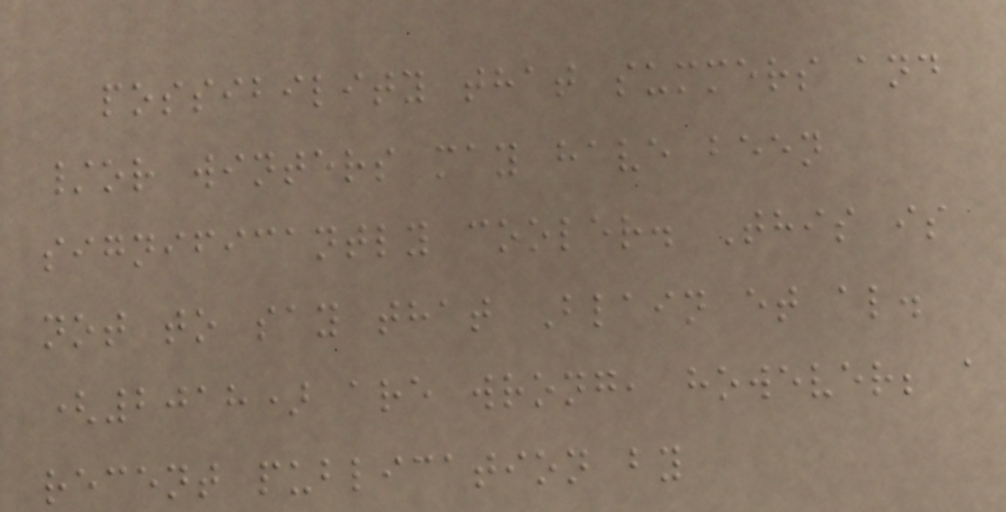possibility that summers and
/or winters may have been
significantly cooler. This is
not to say that Blain et al.
(2018) are wrong, however; a
recent publication by
